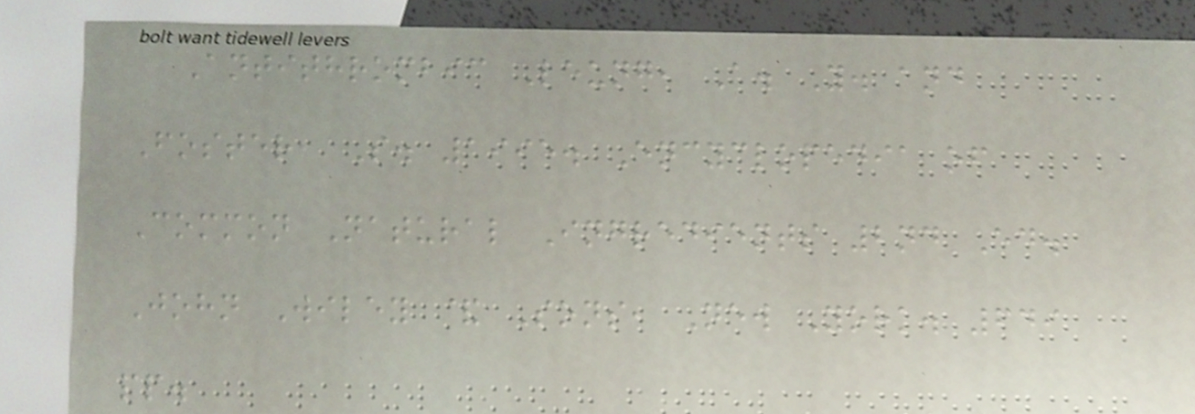Antithrombic Leung, A. Y. and
Foster, S. 1995. Encyclopedia of
Common Natural Ingredients 2nd Ed.
John Wiley & Sons, New York. 649
pp.
